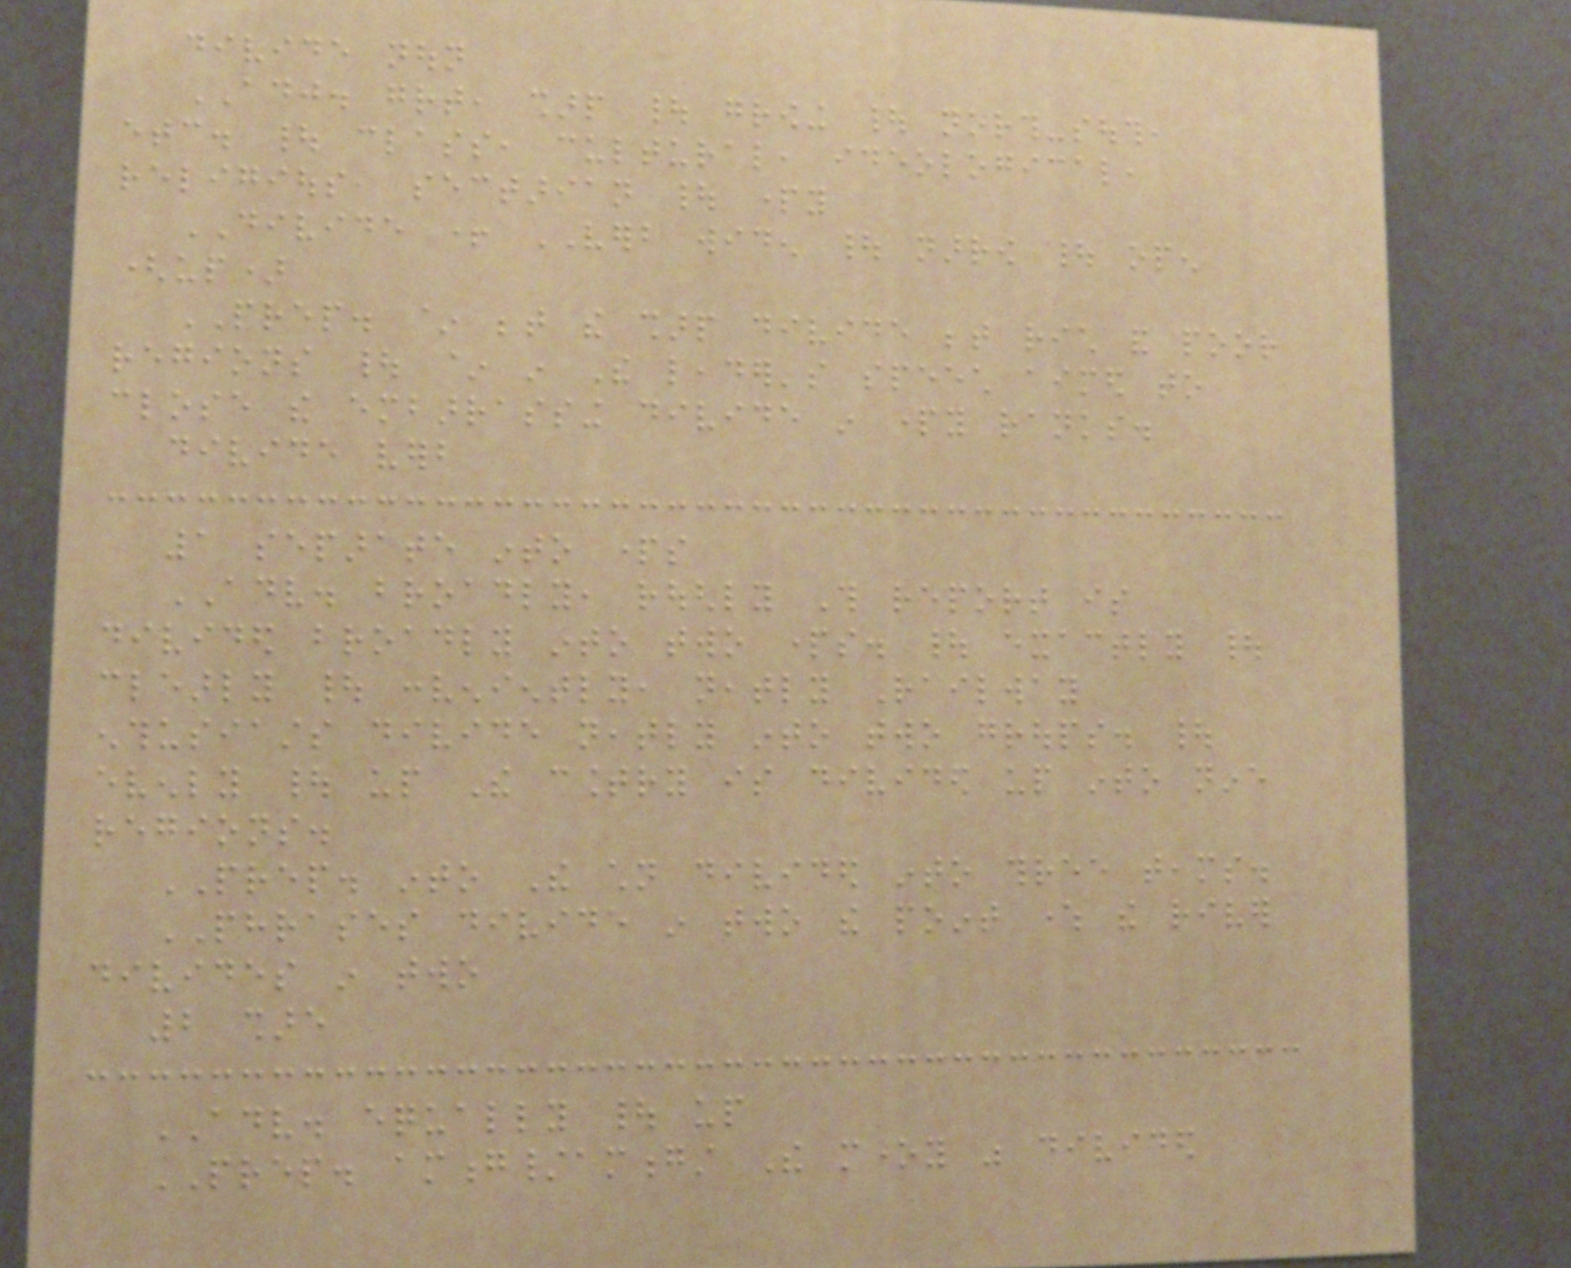divide noun
ADJ. great, sharp | growing | north-south,
etc. | class, cultural, ideological,
religious, sectarian | party
DIVIDE + VERB widen | narrow | open
(up)
PREP. ~ between the sharp divide between rich and poor
regions | ~ in The leader's speech aimed to
close the embarrassing divide in party ranks.
divide verb
1 separate into parts
ADV. broadly, roughly This report is
divided broadly into two parts. | exactly |
clearly | conveniently, neatly Railway
enthusiasts divide neatly into two groups. |
evenly | up The country is divided up into nine
regions.
PREP. into The children divided into three teams.
PHRASES divide in two the point where the river
divides in two
2 share
ADV. equally | up
PREP. among/amongst The money was divided
